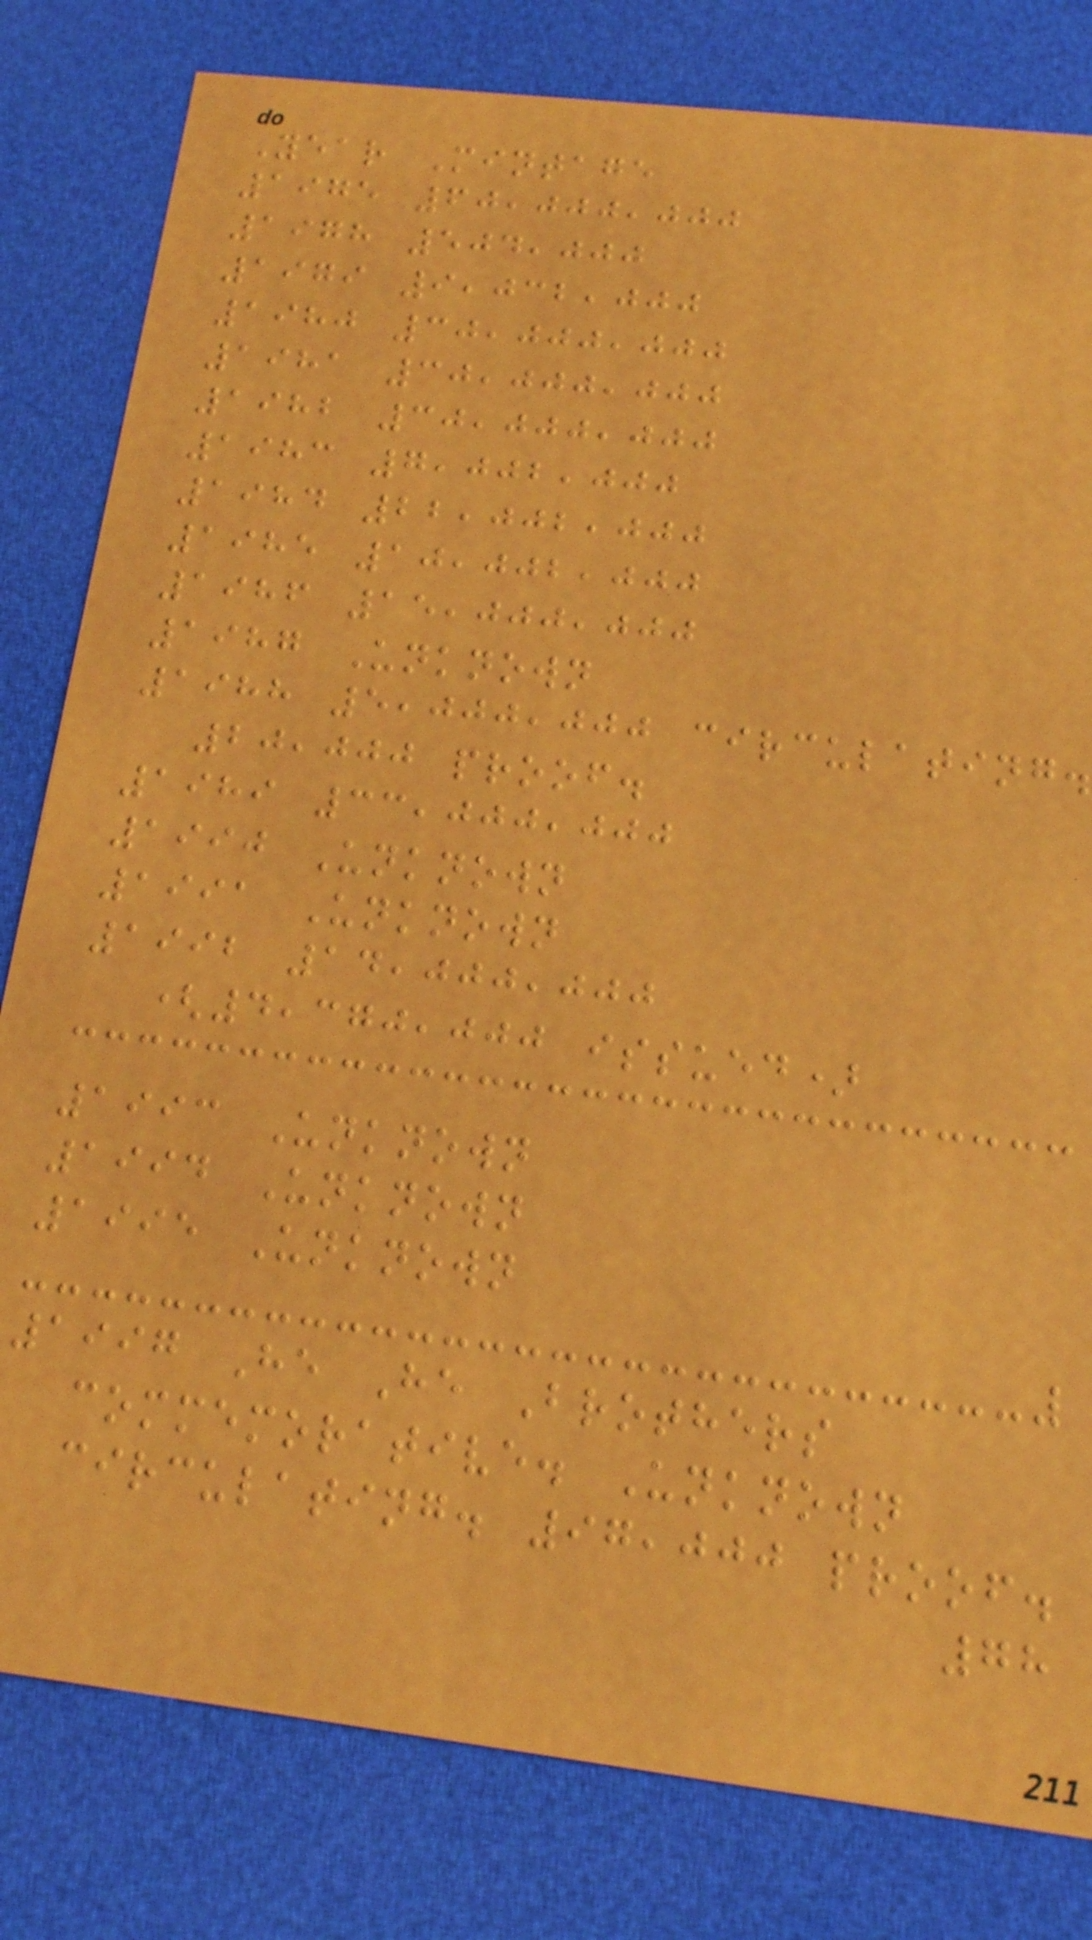Year Mintage
1975 60,000,000
1978 504,000
1979 9,032,000
1980 30,000,000
1981 30,000,000
1982 30,000,000
1983 7,002,000
1984 22,002,000
1985 10,002,000
1986 15,000,000
1987 Unknown
1988 5,000,000 circulating.
20,000 proof.
1989 33,000,000
1990 Unknown
1991 Unknown
1992 14,000,000
(4,370,000 issued)
1993 Unknown
1994 Unknown
1995 Unknown
1997 He He Brothers
commemorative. Unknown
circulating. 97,000 proof.
78
